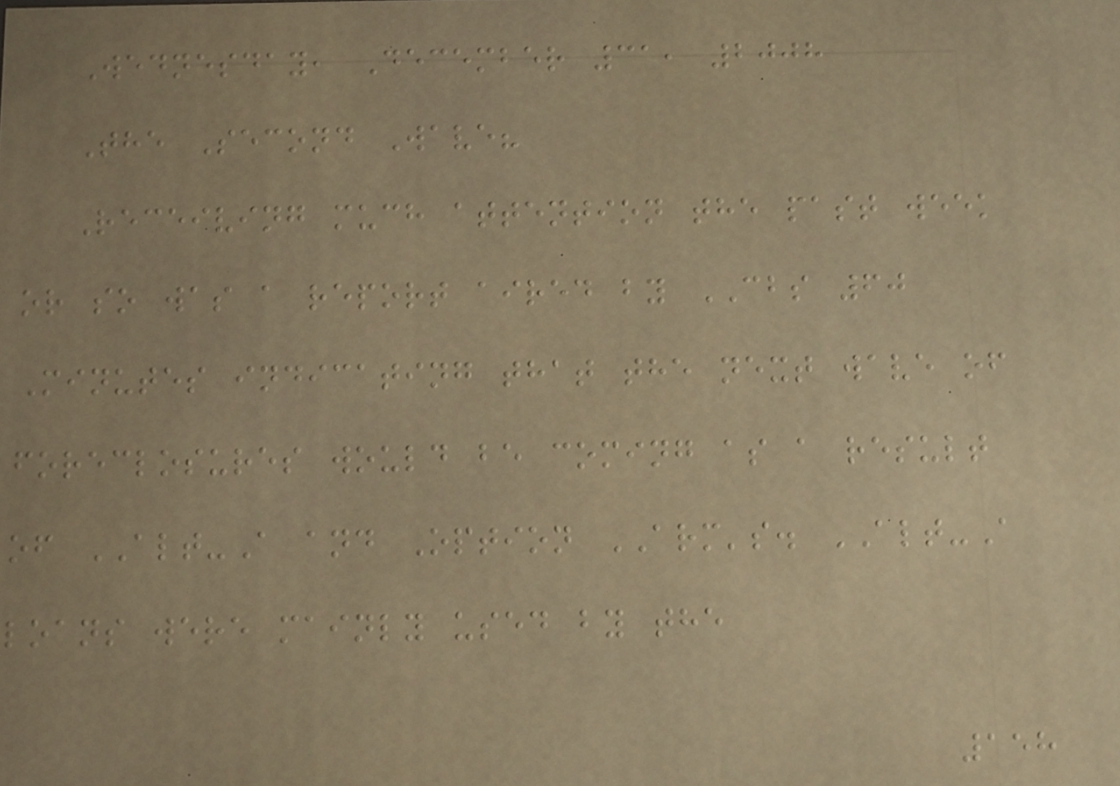Wednesday, December 31, 2008
The Second Wave?
Receiving much attention the past week
or so was a report aired by CBS 60
Minutes indicating that the next wave of
foreclosures would be coming as a result
of ALT-A and Option ARM's. ALT-A
loans were mainly used by the
158
